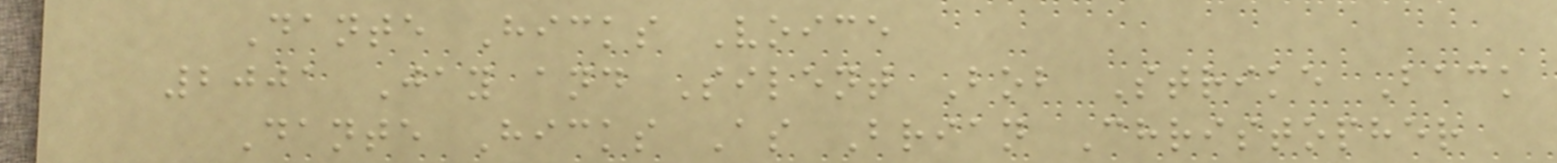Dante Hicks Voice
2001 Jay and Silent Bob Strike Back
Dante Hicks As Brian Christopher
